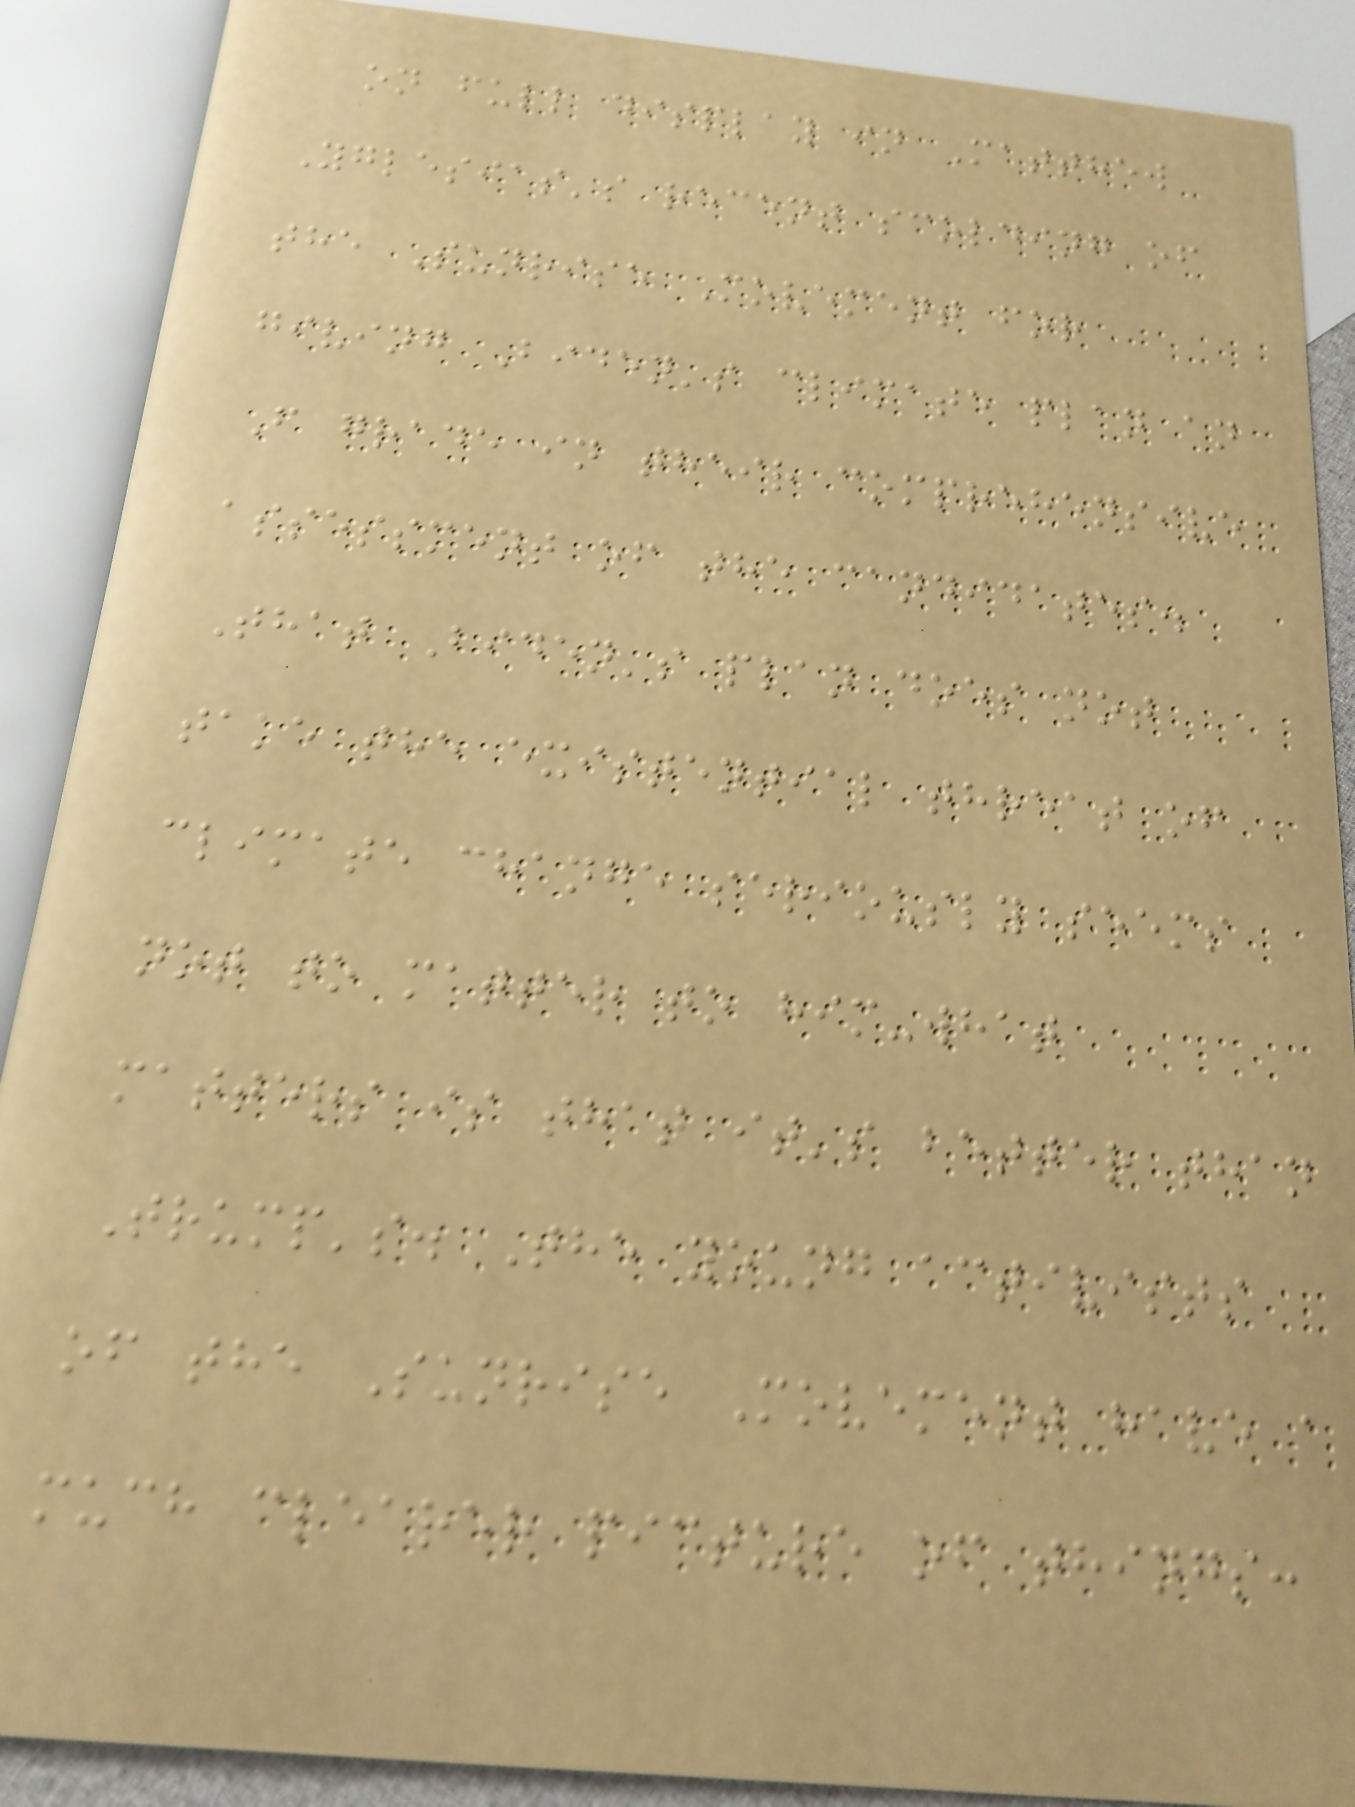on full display in Matthew
Yglesias's recent scolding of
the Sunrise Movement for
giving Biden's climate plan an
F grade in their comprehensive
assessment of the candidates.
That Biden's plan does not
take the existential threat of
climate change seriously seems
not to matter to him-what
matters is that it's better than
Trump's. The young activists
of the Sunrise Movement have a
much clearer picture of things:
